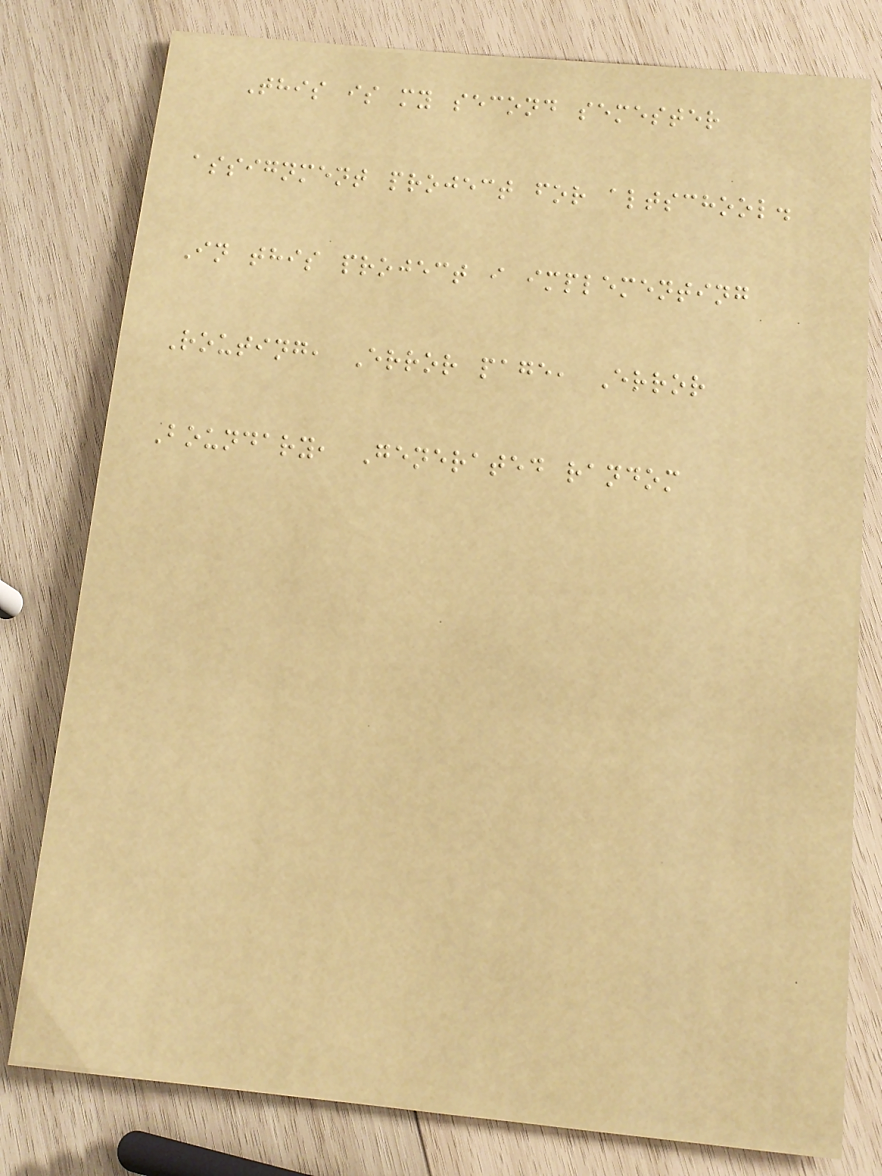This is my second semester
assignment project for altschool.
In this project i implementing
Routing, Error page, Error
Boundary, Generated random
